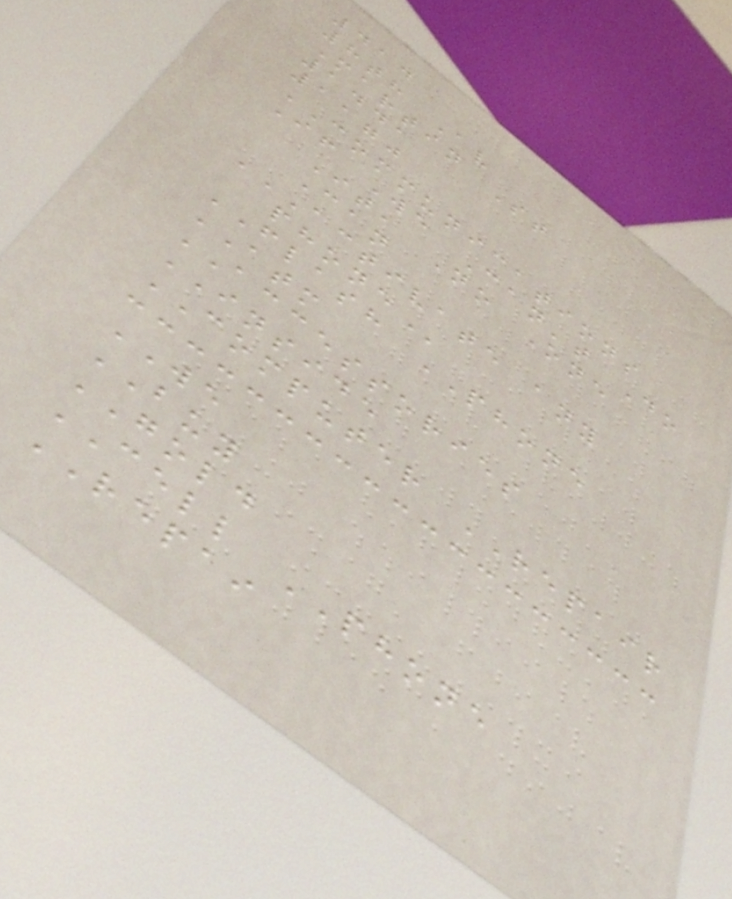414
8th Av
Martin St
1441
1170
COMMUNICATIONS
If We Can't Do
It, No One
Can
ACTIVATE ANY
PHONE
FLASH PHONE
ATM
ACCESSORIES
INSIDE
COMPUTER REPAIR
WE
BUY
GOLD
CELL PHONE
REPAI
